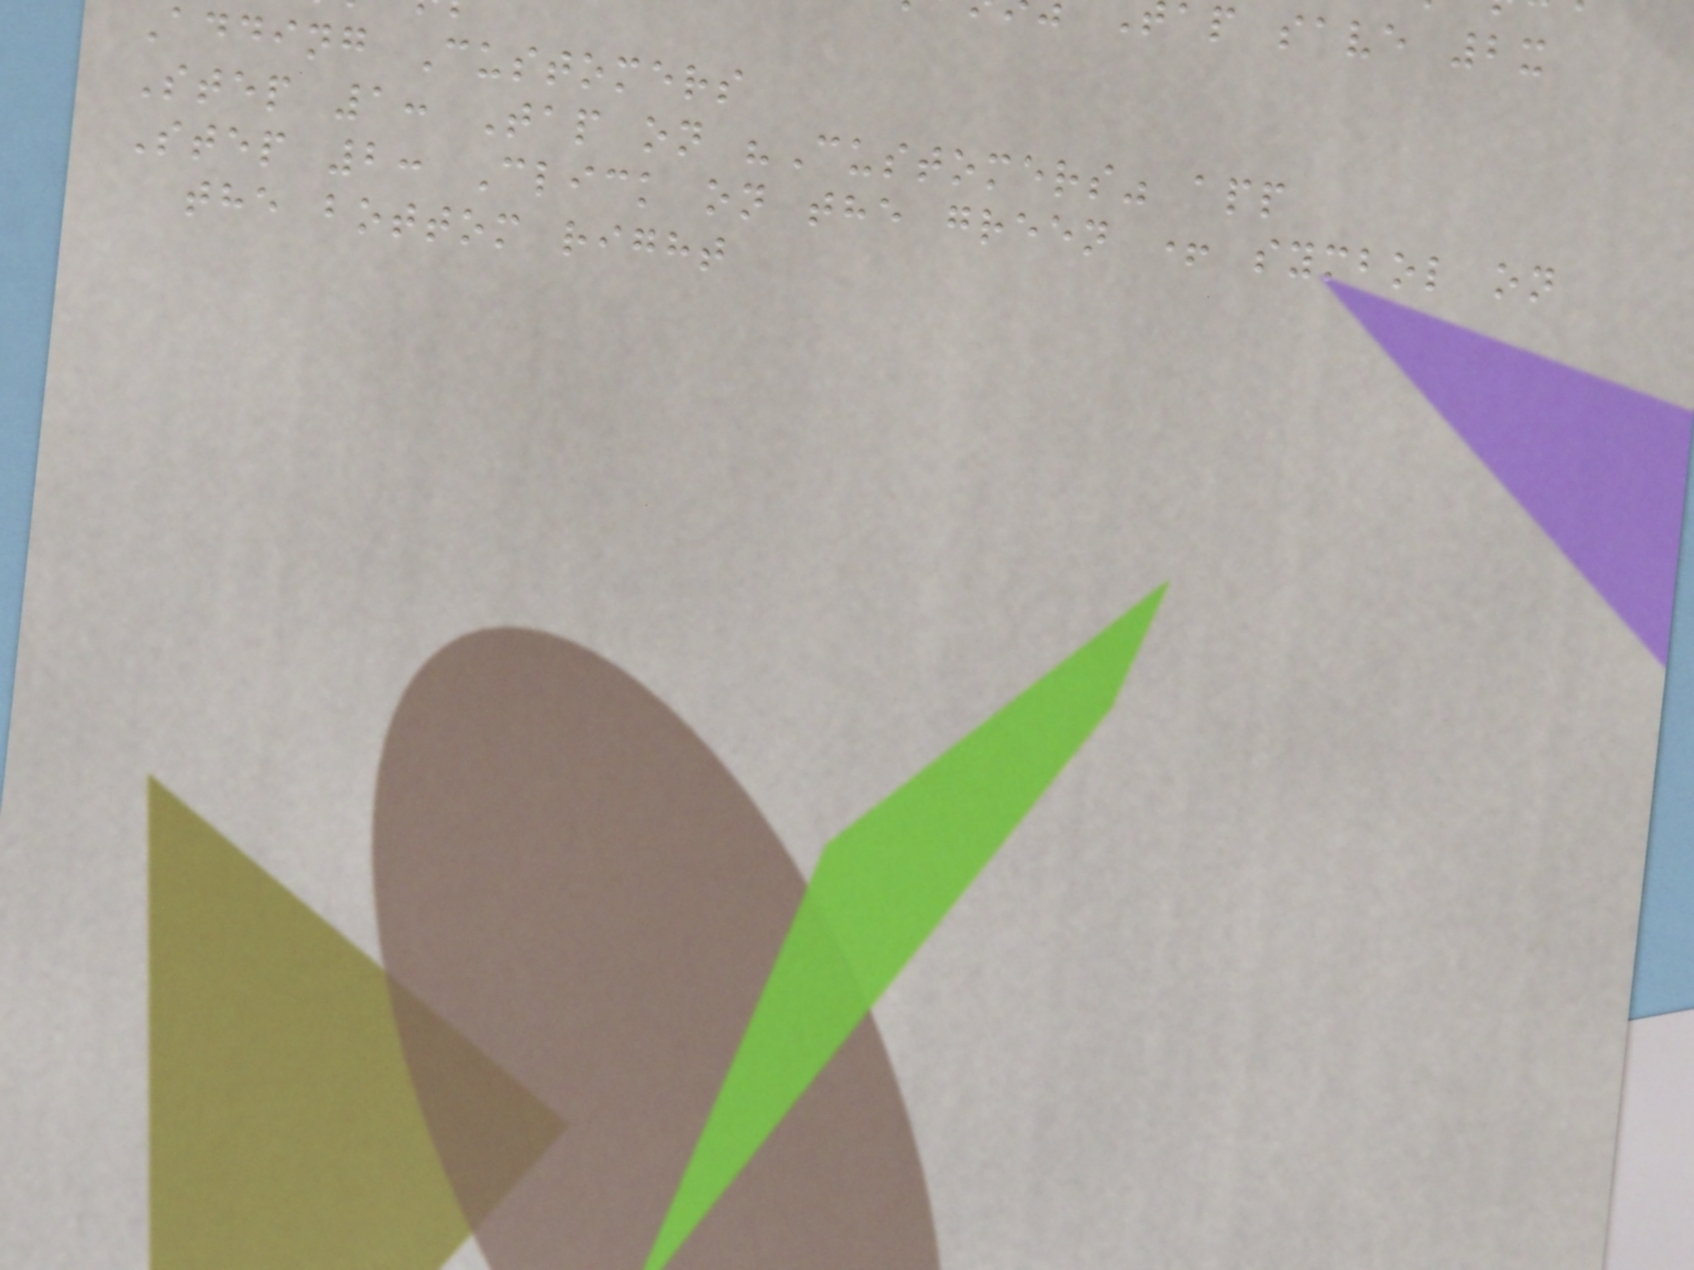ap save 2x
Adding Customers
Step 1: Tap on "Customers" app
Step 2: Click on the green + symbol on
the bottom right
